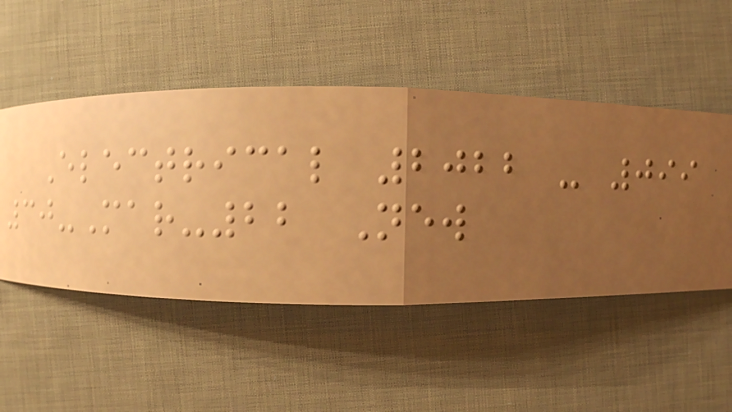Electrical 2022 - 099
30-Mar-22 New
